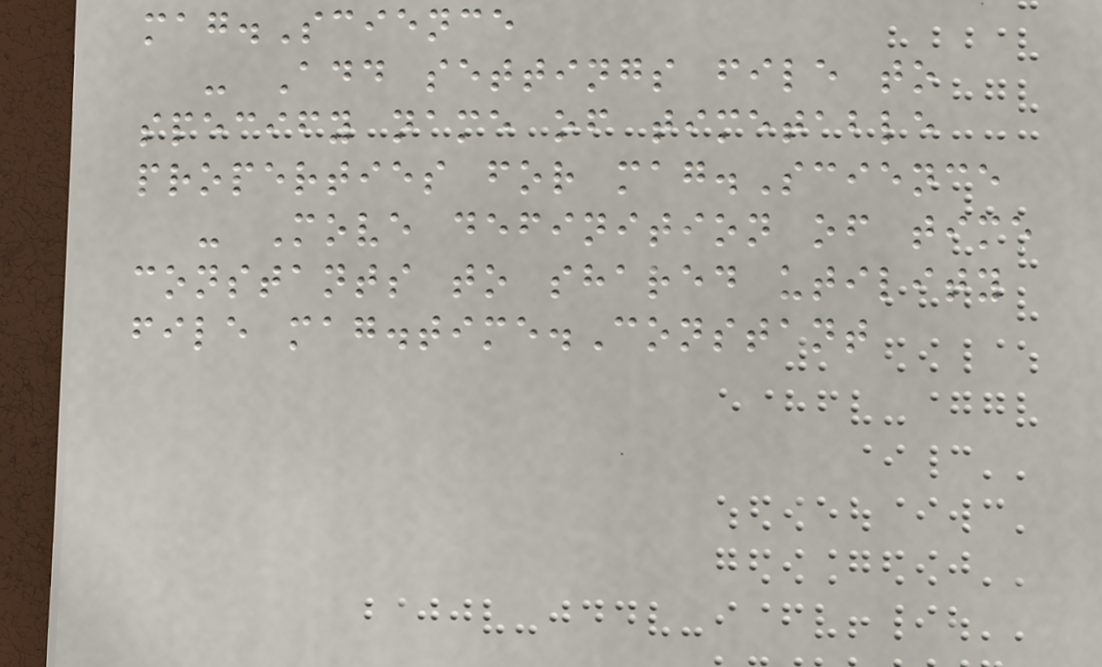mag.Science
- Add settings file to
specify name of timetable
properties for mag.Science
- Move definition of time
constants to shared utility
file mag.time.Constant
